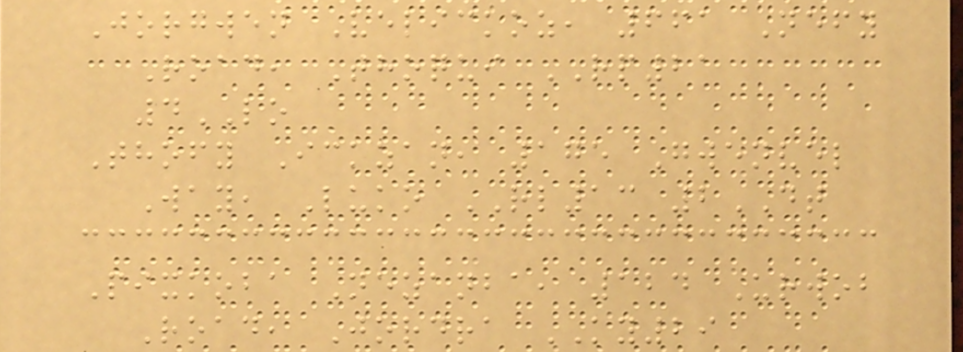Jorgwen Velickoz, 661 Nefy
Road, Thoqui RP21
4LO
Thofy Ickzan, 175 Gwenvel
Way, Luko RL13 2DT
Pixkoba Nezanba, 124 Urwob
Road, Jordra KY29
